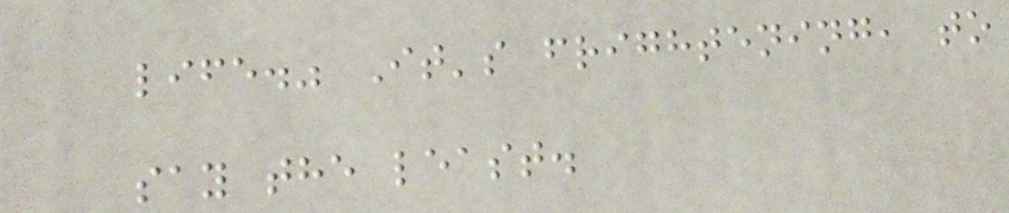life." It's frightening, to
say the least.
